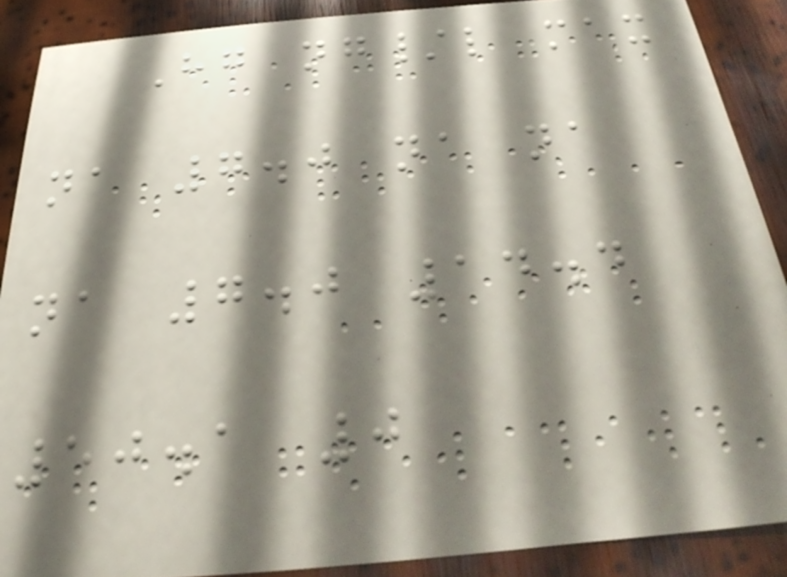Hg ng/l max
na 7.0 na na
na 7.0 14.4
50.1 0
